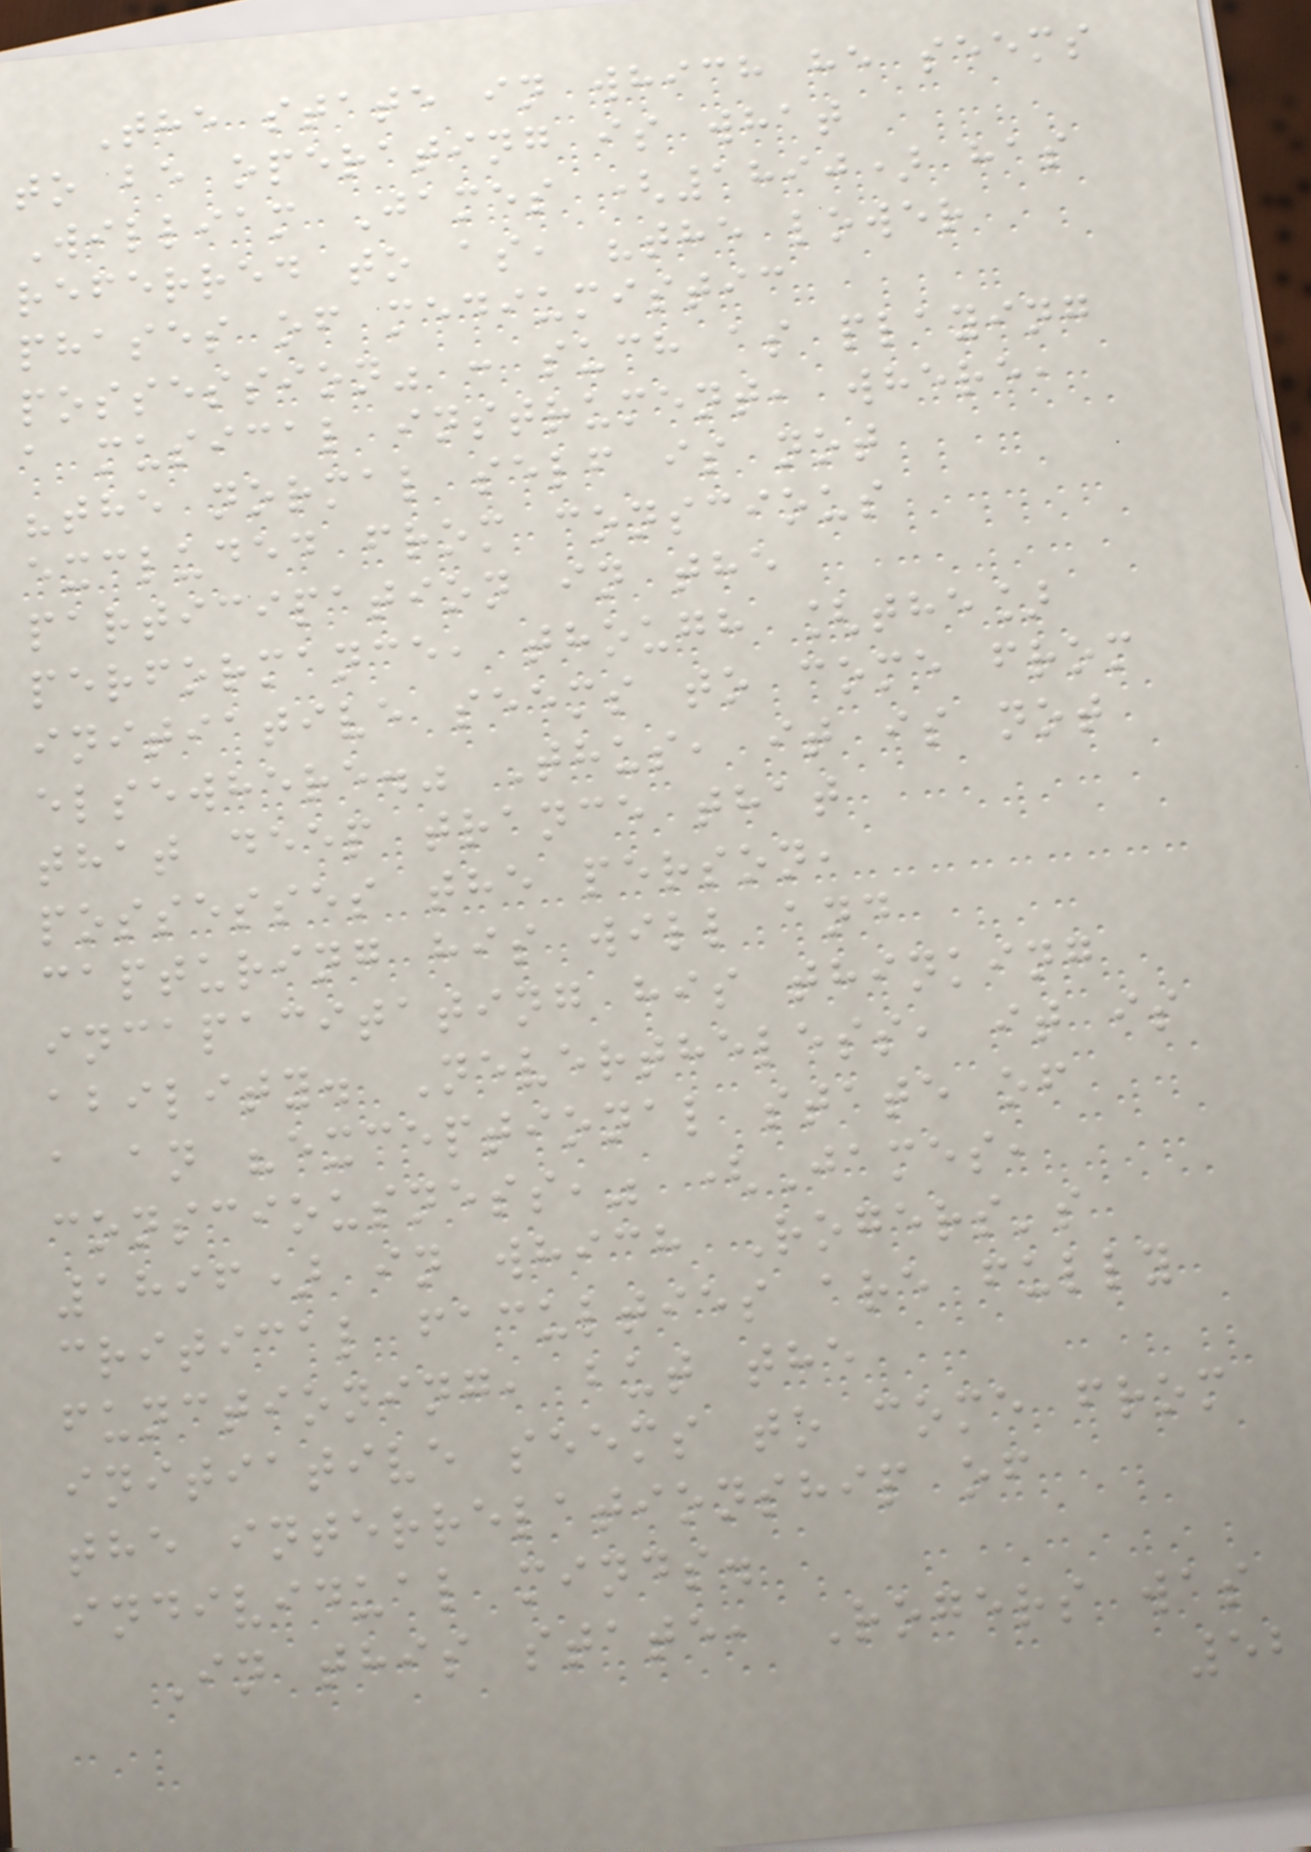The state in which he seems
to be operating is what
William James (1890) has
referred to as, "the lower
phases of mediumistic
possession" : such as playing
a musical instrument, where,
"the normal self is not
excluded from conscious
participation in the
performance, though [the]
initiative seems to come from
elsewhere." Thus, it is not
that deep trance that
possesses the person,
capturing his will and
incapacitating his thinking
ability. Nevertheless, it is
a an "exceptional state of
consciousness," (James,
1896) in which Rogers's
critical faculties are fully
functioning, but the
initiative seems to come from
the interrelationship of
individual minds.
In this state, Rogers was
52
